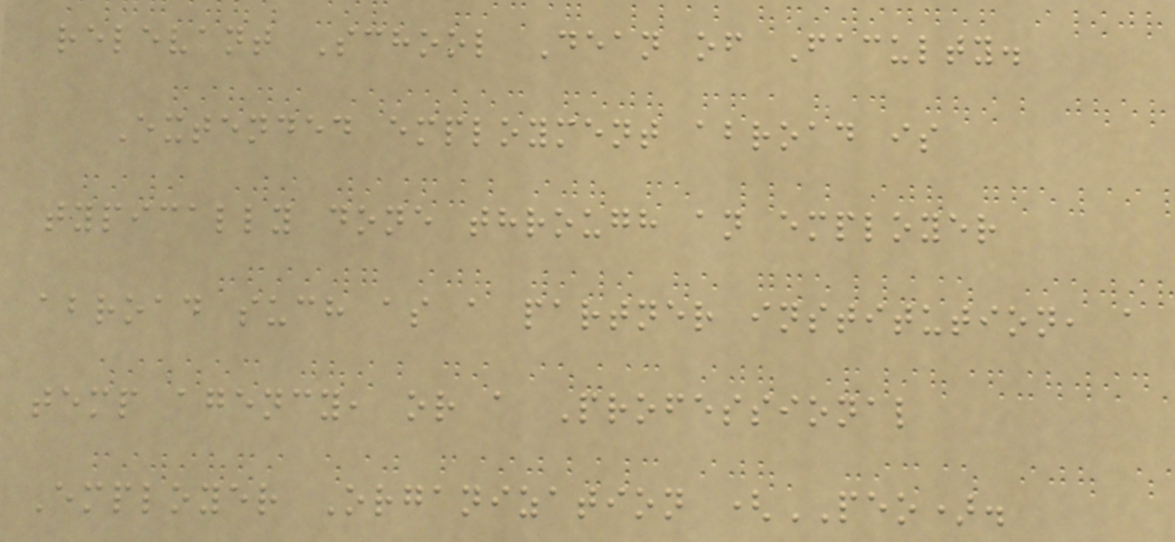relevant School Dean of Faculty.
Extended employment abroad is
typically done through an employer
abroad such as a partner institution, a
temp agency, or a Professional
Employer Organization (PEO).
